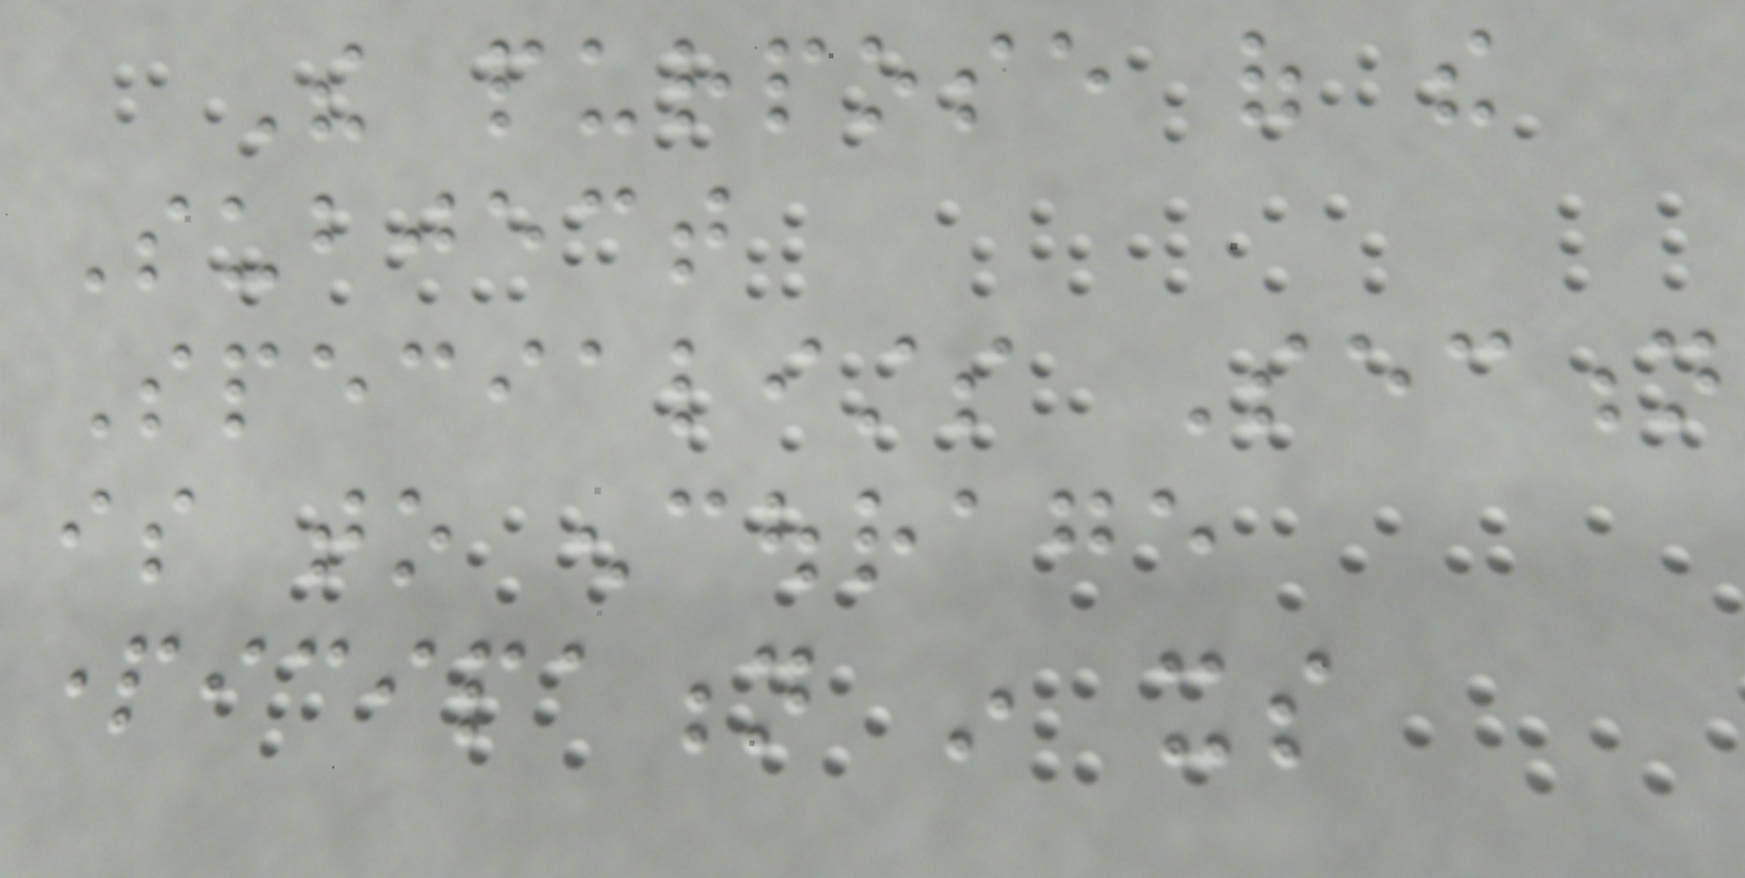The purpose of the
Subject
Specialists Section
is to encourage
participation in its
